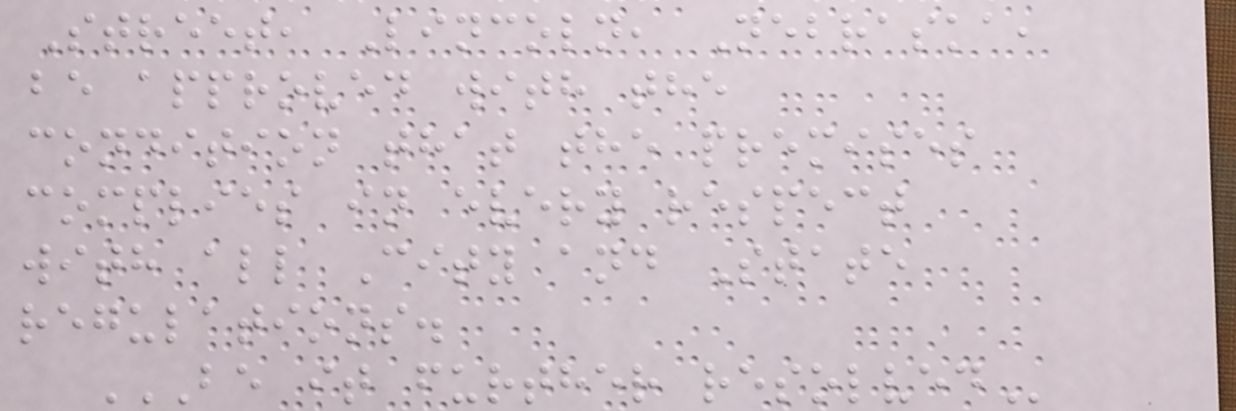Street, Lincoln, Nebraska,
be approved with the
condition that the premises
complies in every respect
with all City and State
regulations.
BE IT FURTHER RESOLVED
